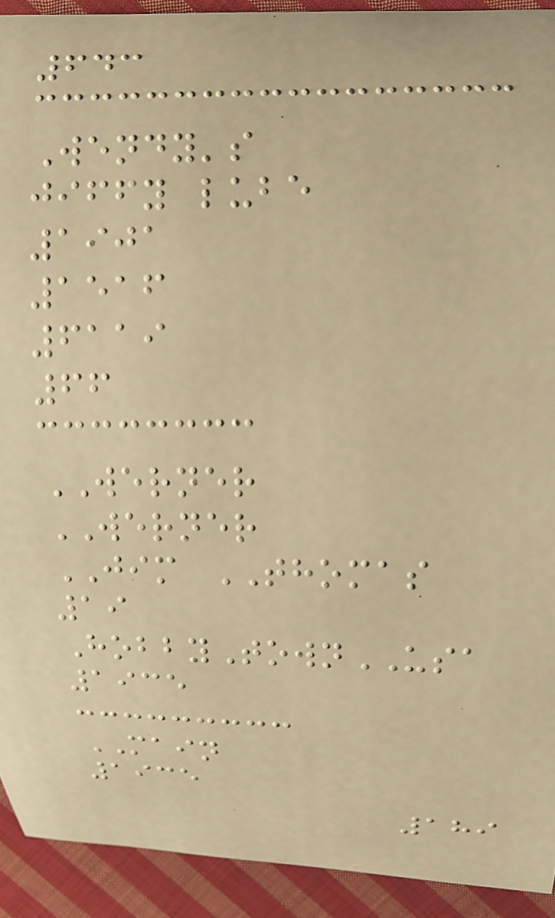643
Wendy's
jiffy lube
1901
1516
6119
66
WERNER
WERNER
JIM THOMAS
19
HobbyTownUSA
1935
MAIN
1935
189
